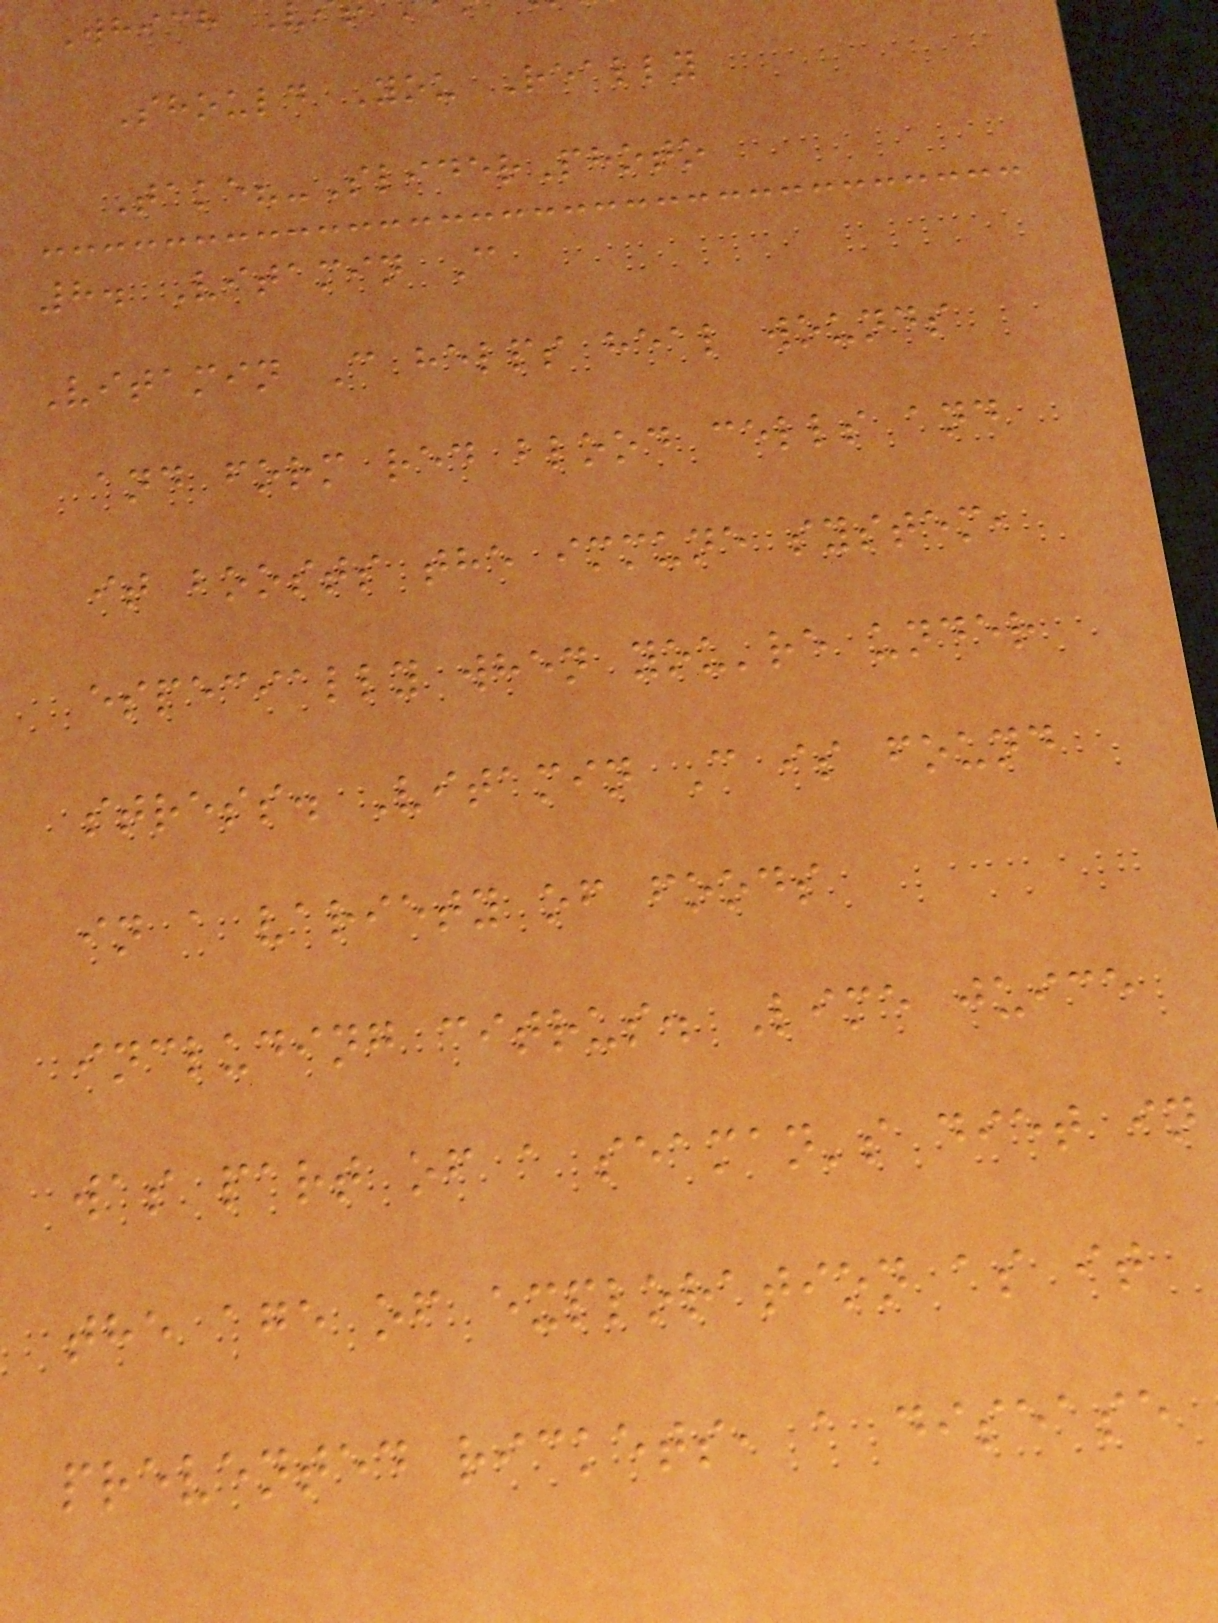Should You Really
Take?-SliderPhoto
8. Vitamin C
Vitamin C helps heal wounds
and form red blood cells and
it boosts the immune system,
especially when you're under
stress. Vitamin C is found
in a variety of foods
including citrus. Lime juice
was part of a seaman's diet in
the age of exploration as it
prevented rickets, a disease
